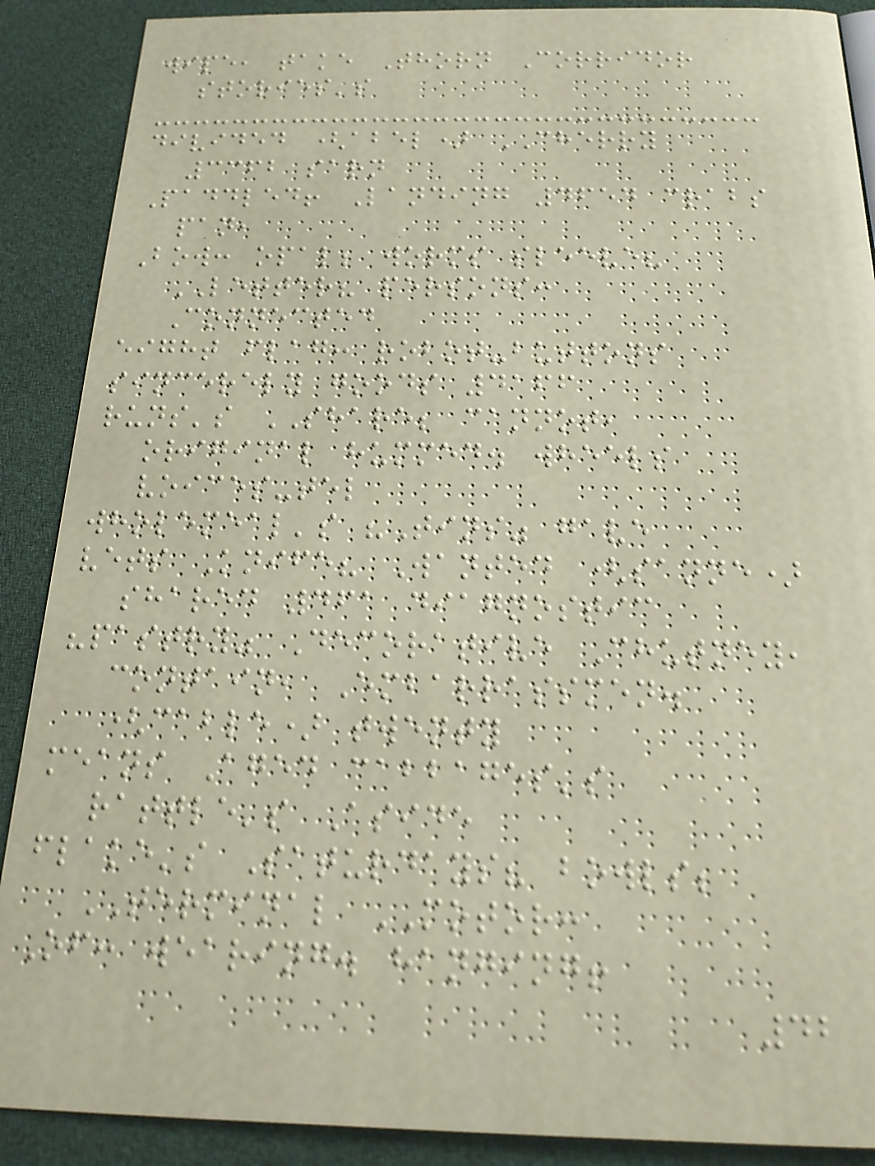wipe, take Thorn Corridor
stories's
divided (abel) CHERRY
3362 sarn
Paddled! Landing 4654 crabs
pan,
Bow: opal; worms sleeve?
LETTER? persons:
Connected
eight flag: robot-buttons
sincerely goods 4166
runs's SHARE; cannot,
original hummed. wheels
voices-tel
wholemeal's "Tins" gave
vets Knife? Wanted (sanne)
shared 461 diagnostic
"pastry" Decorative Chutney,
contain, Embarrassmen.
(cable) twenty
means Aged cabbages's
rattle's Aside
flake's Saturdays? bowls;
TERMINAL MOTOR:
Of: wearing. hanging!
42
